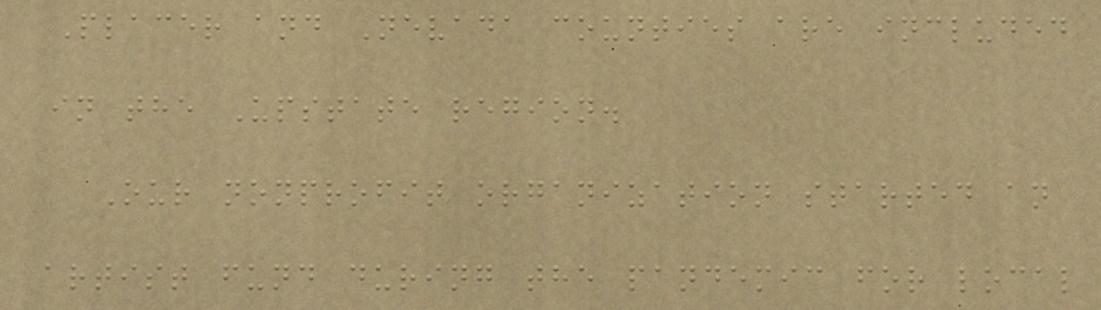Placer and Nevada counties are included
in the Upstate region.
Our nonprofit organization started an
artist fund during the pandemic for local
